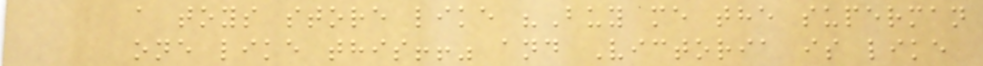a toys store like "Buy me the superman
one like this!!" and Victoria is like
